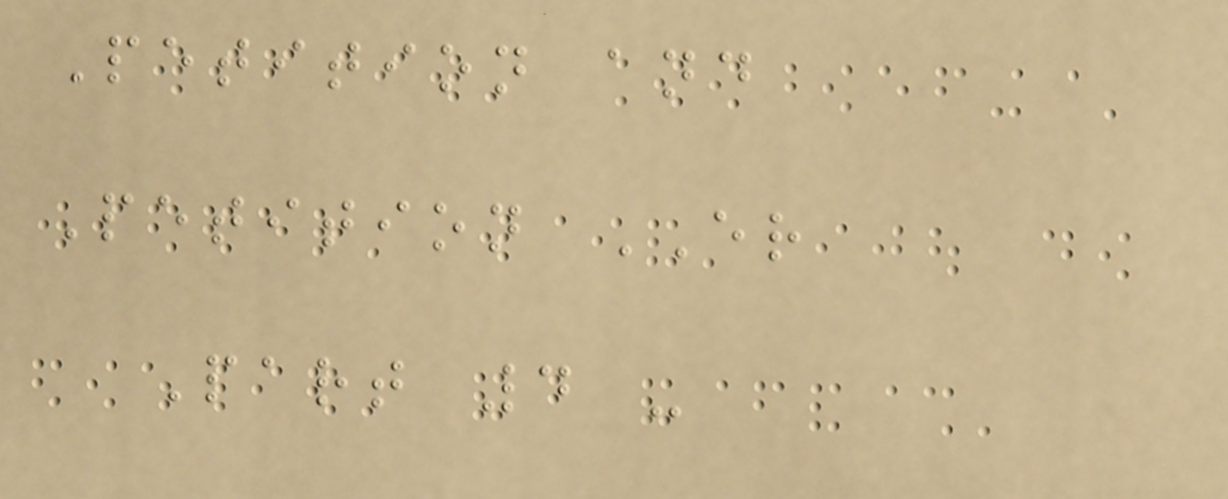Petition and
Petition ER
Part 4 -
